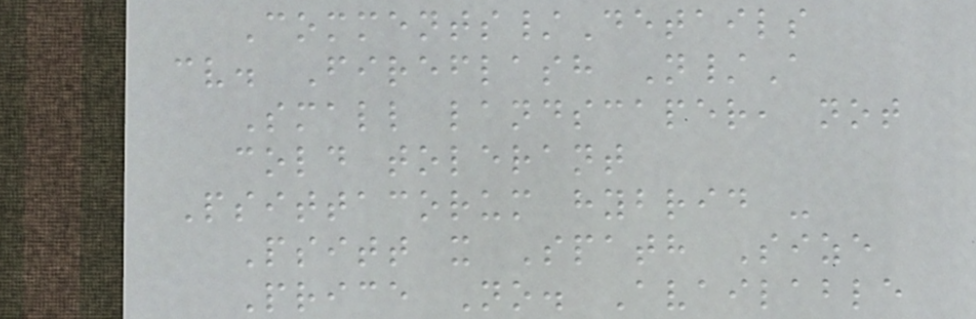Comments/Details
cv. Fireflash N/A
Small landscaper, not
cold tolerant
Psittacorum hybrid -
Psitt x Spath Size
Price No. Available
